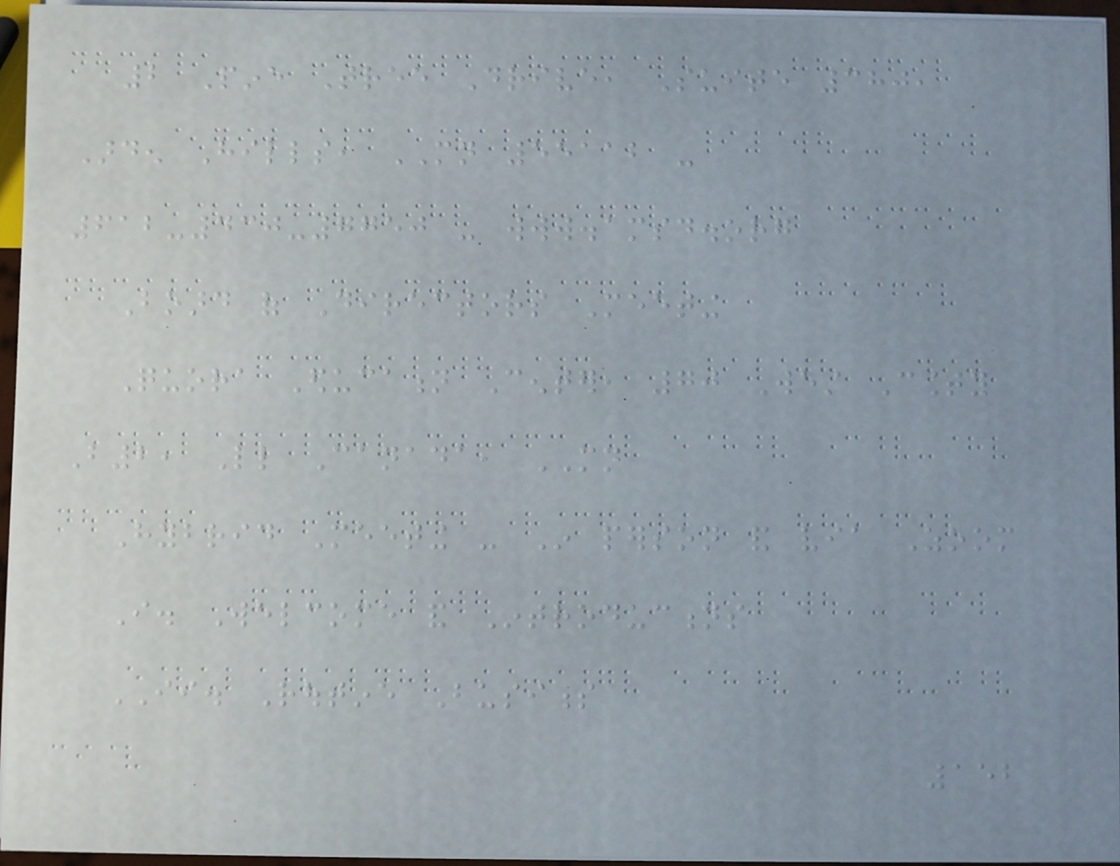2 Pine Tree Drive, Suite 380,
Arden Hills, MN 55112 -
612-430-7750 - www.amsd.org
Board of Directors Meeting
Quora Education Center, 70 West County
B2, Little Canada, MN
Hybrid Meeting - In person and via Zoom
I. Welcome and Introductions
II. Routine Business
152
